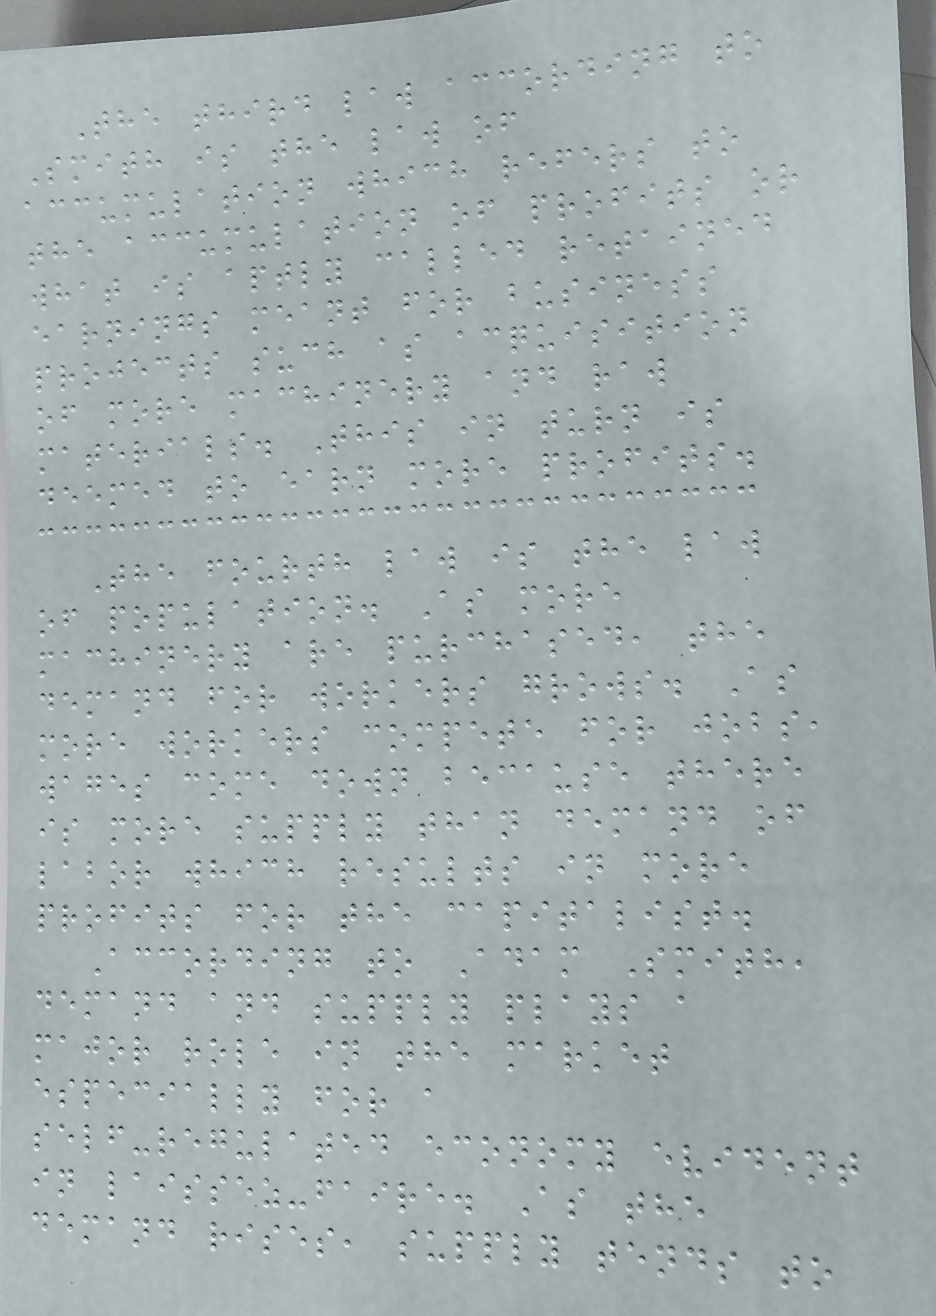The third law according to
Smith is the law of
accumulation which refers to
the accumulation of profits or
what is aptly called retained
earnings meant for business
projects such as acquisition
of more machinery and raw
materials. This in turn is
deemed to earn more profits.
The fourth law is the law
of population. As more
machinery are purchased, the
demand for workers grows. As
more workers compete for jobs,
wages come down because there
is more supply than demand of
labor which results in more
profits for the capitalist.
According to Adam Smith,
demand and supply plays a
major role in the market
especially for a
self-regulated economy evident
in laissez-faire. As the
demand rises, supply tends to
